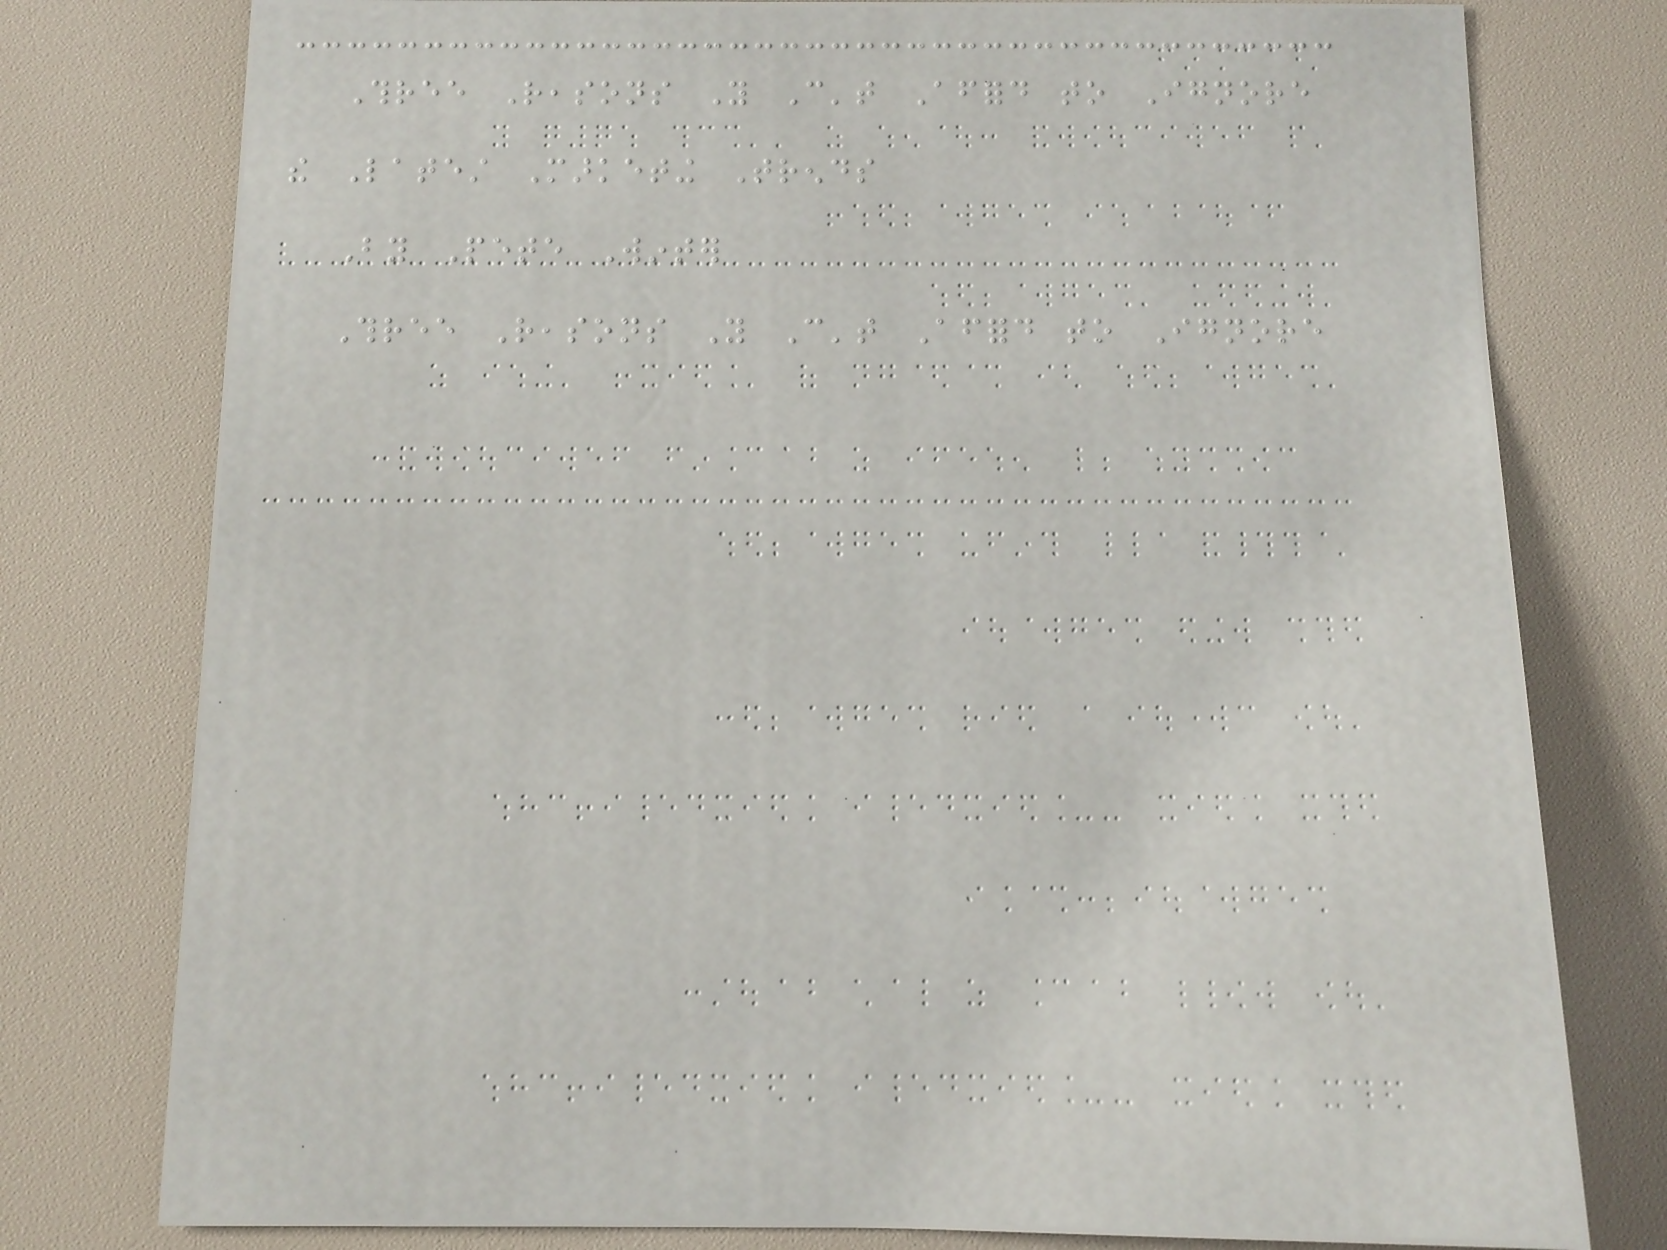Three Reasons You Can't Afford to Ignore
the Latest Marketing Trends
By Pete Winter
Three Reasons You Can't Afford to Ignore
